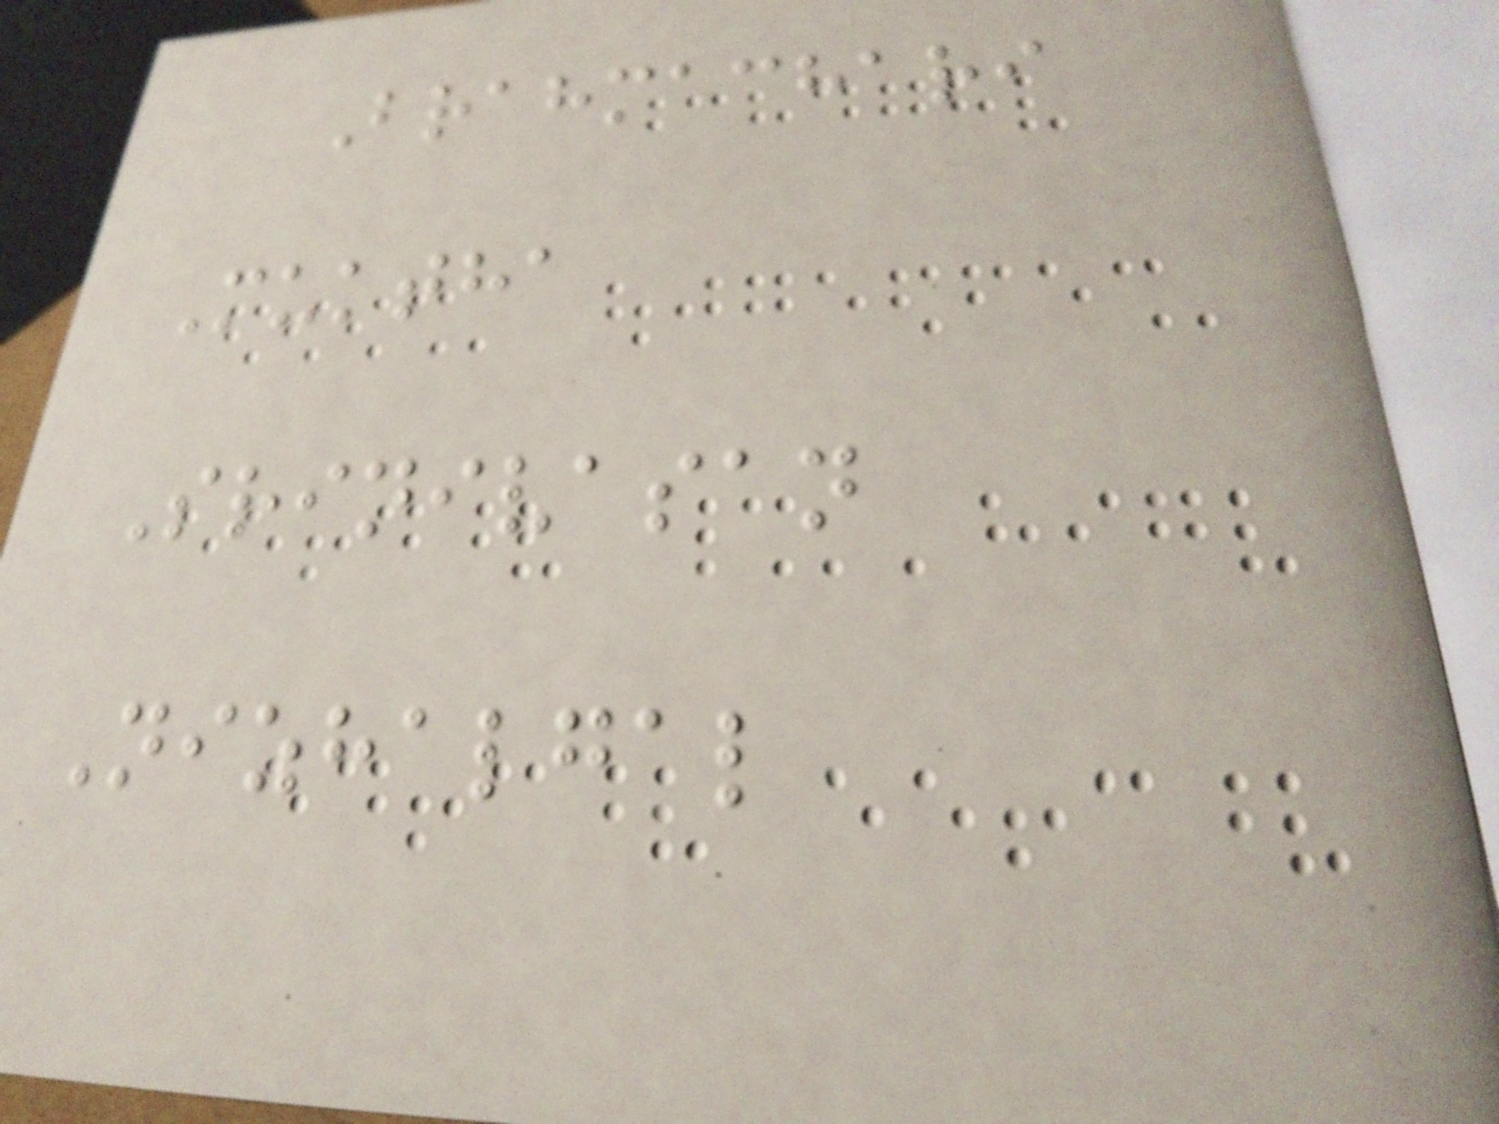Brahmachari
Muktha
Srinivasan
Nizhalgal
